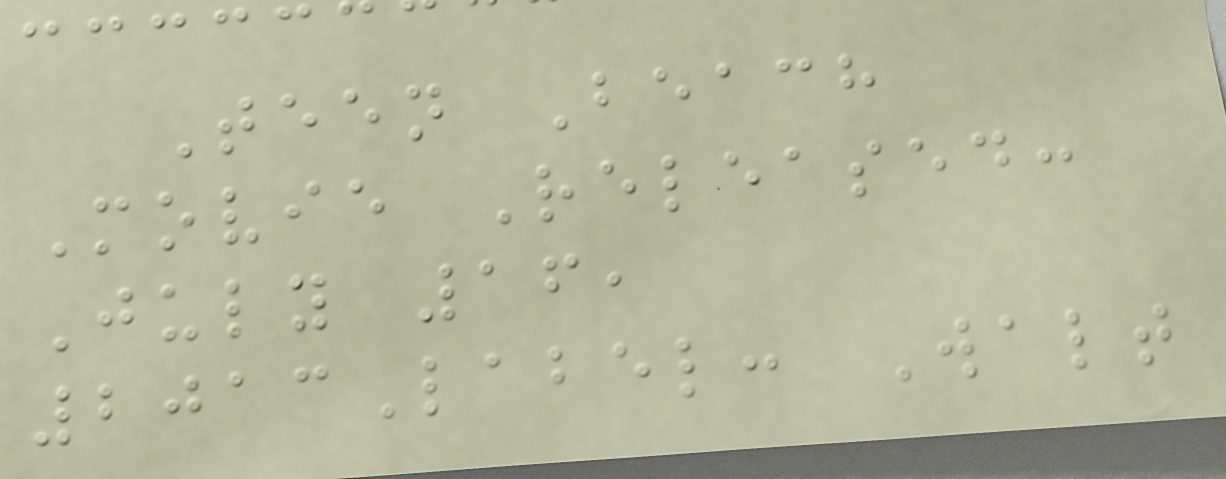Teen Beach
Movie Released:
July 16,
2013Label: Walt
